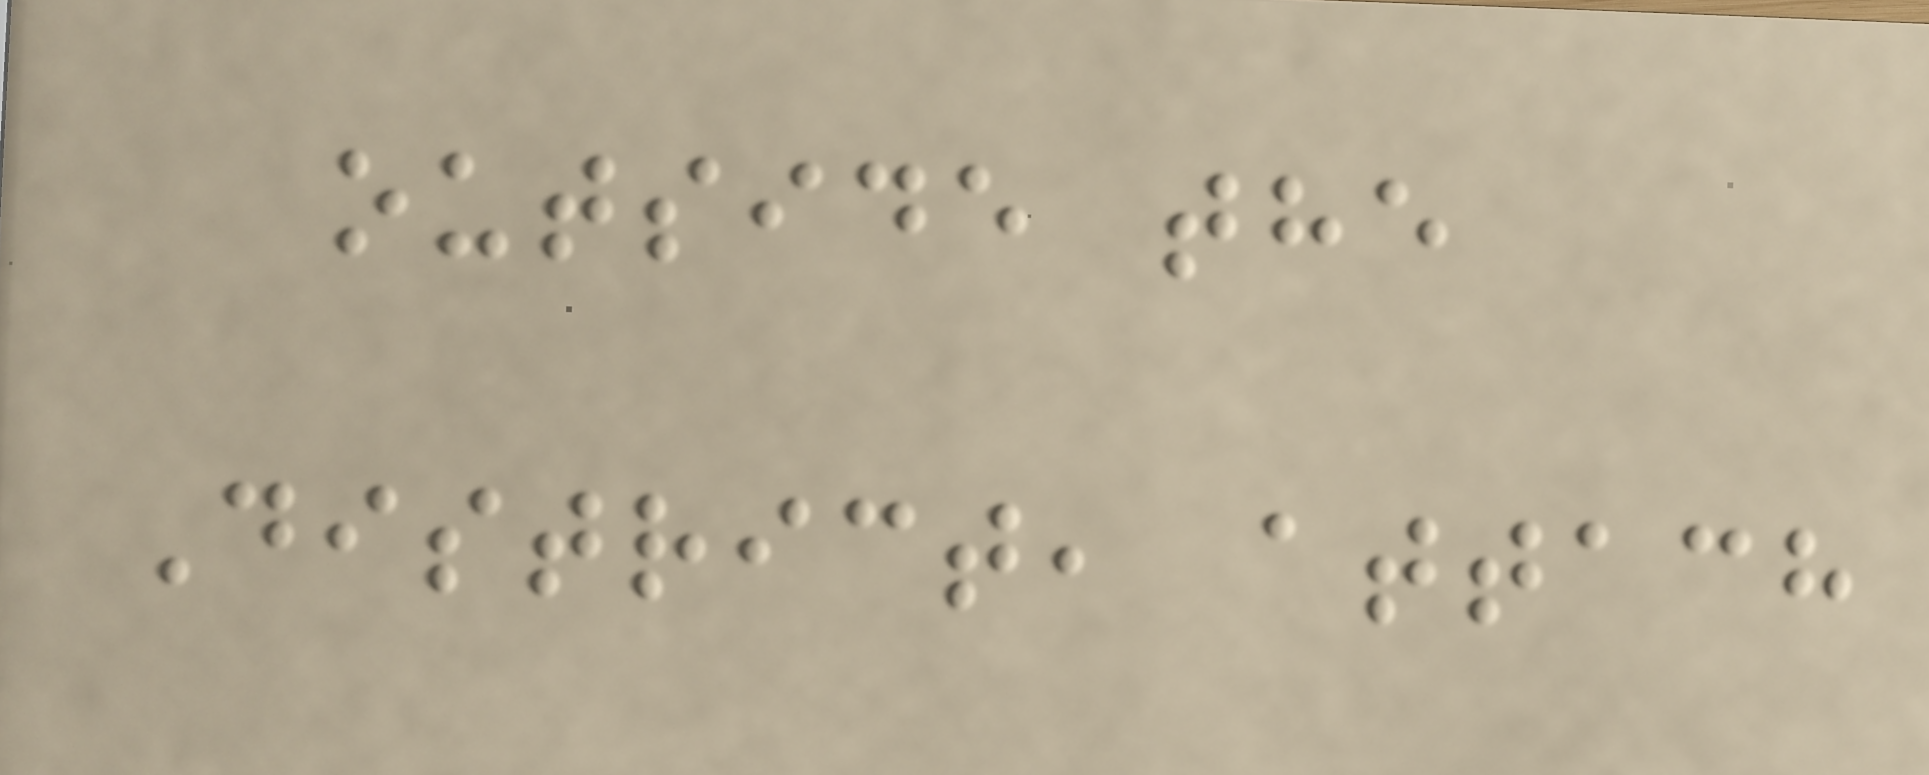outside the
District, attach
